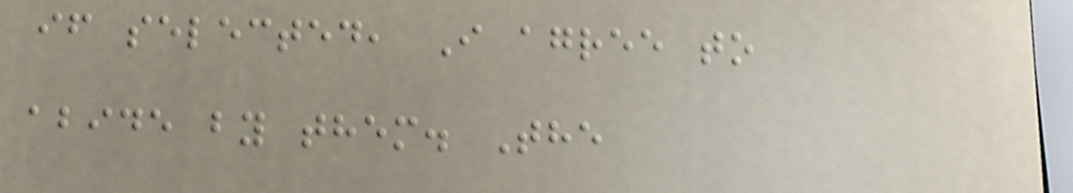if selected, I agree to
abide by them. The
